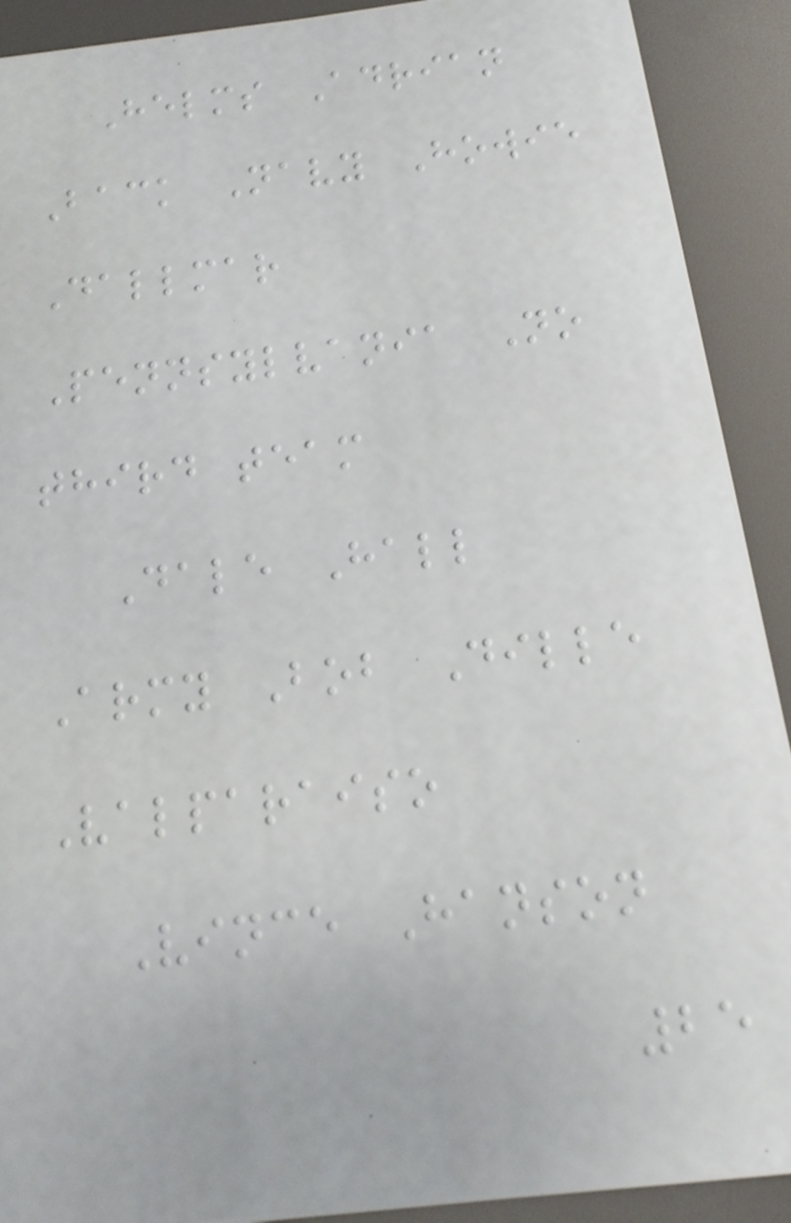Helms Adrian
Back Navy Howie
Dallmar
Pennsylvania No
third team
Dale Hall
Army Bob Dille
Valparaiso
Vince Hanson
25
